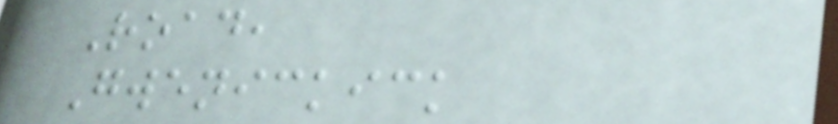Road,
Gwenickick
